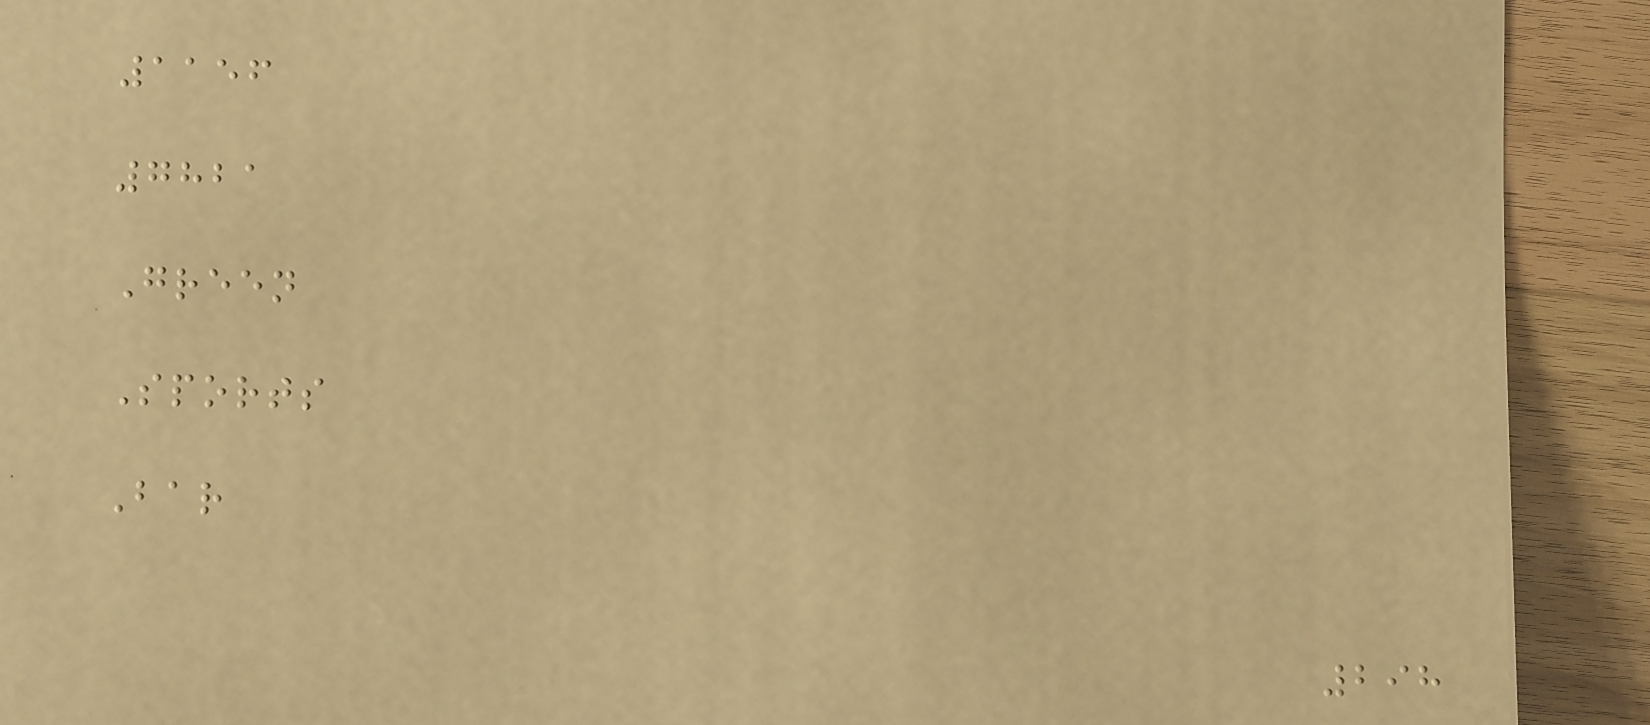1156
7821
Green
Sports
Bar
298
